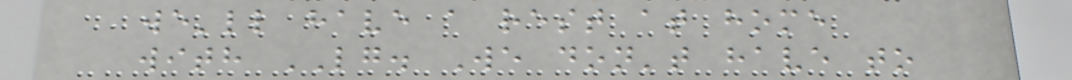we'll have a rest at home
with LG. We don't have to
